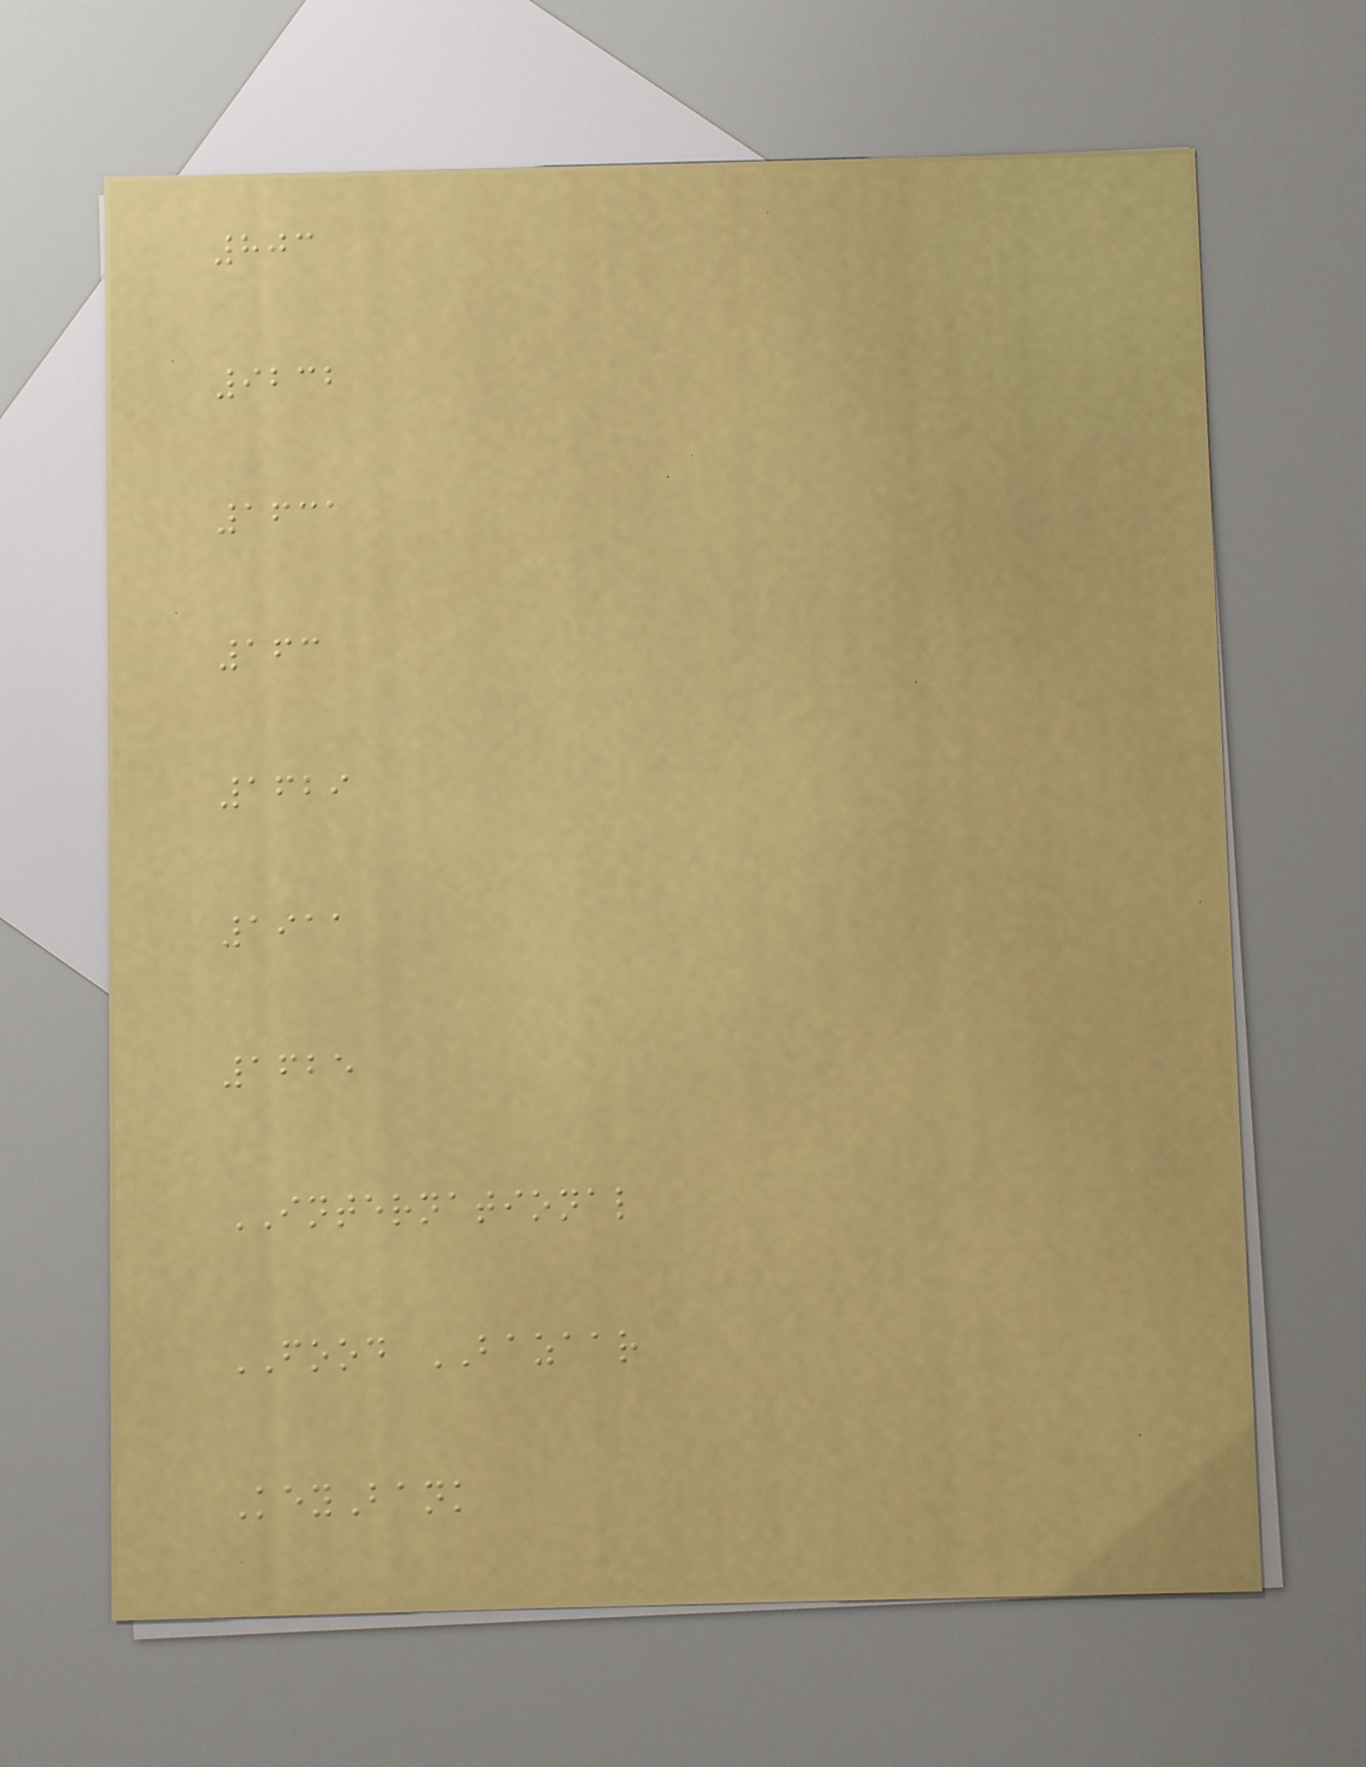803
9232
1631
163
1629
1911
1625
INTERNATIONAL
FOOD BAZAAR
KeyBank
